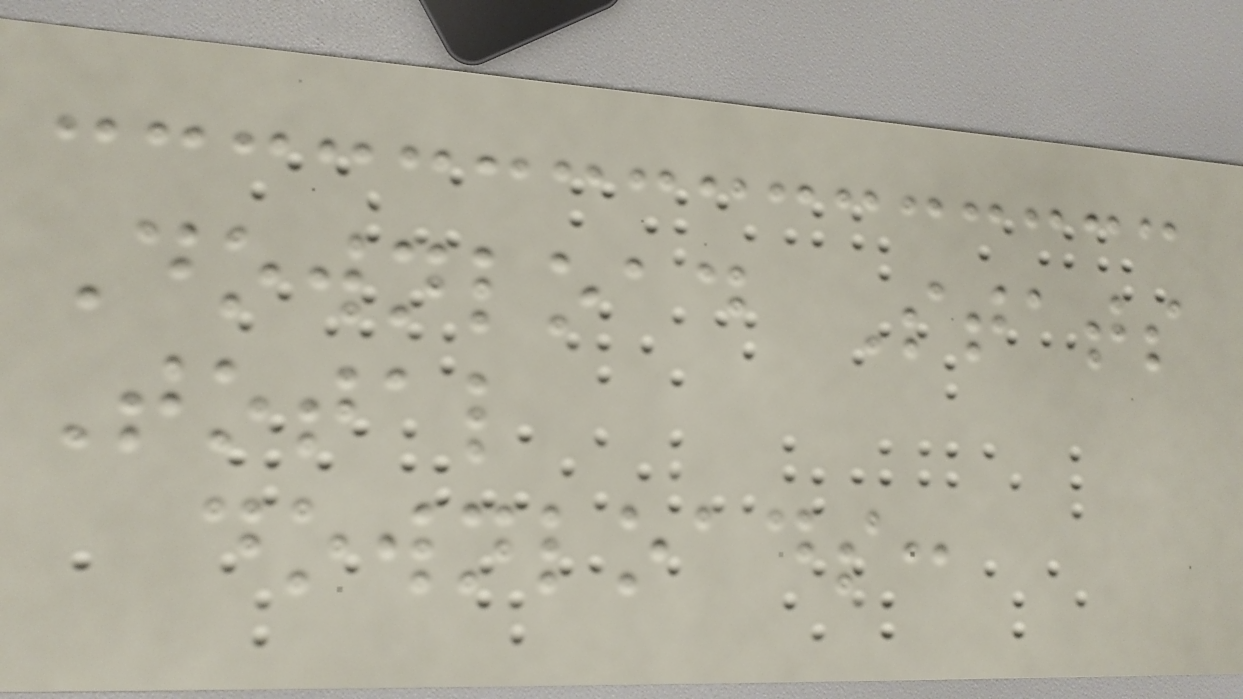Download Stats
Total
downloads:
